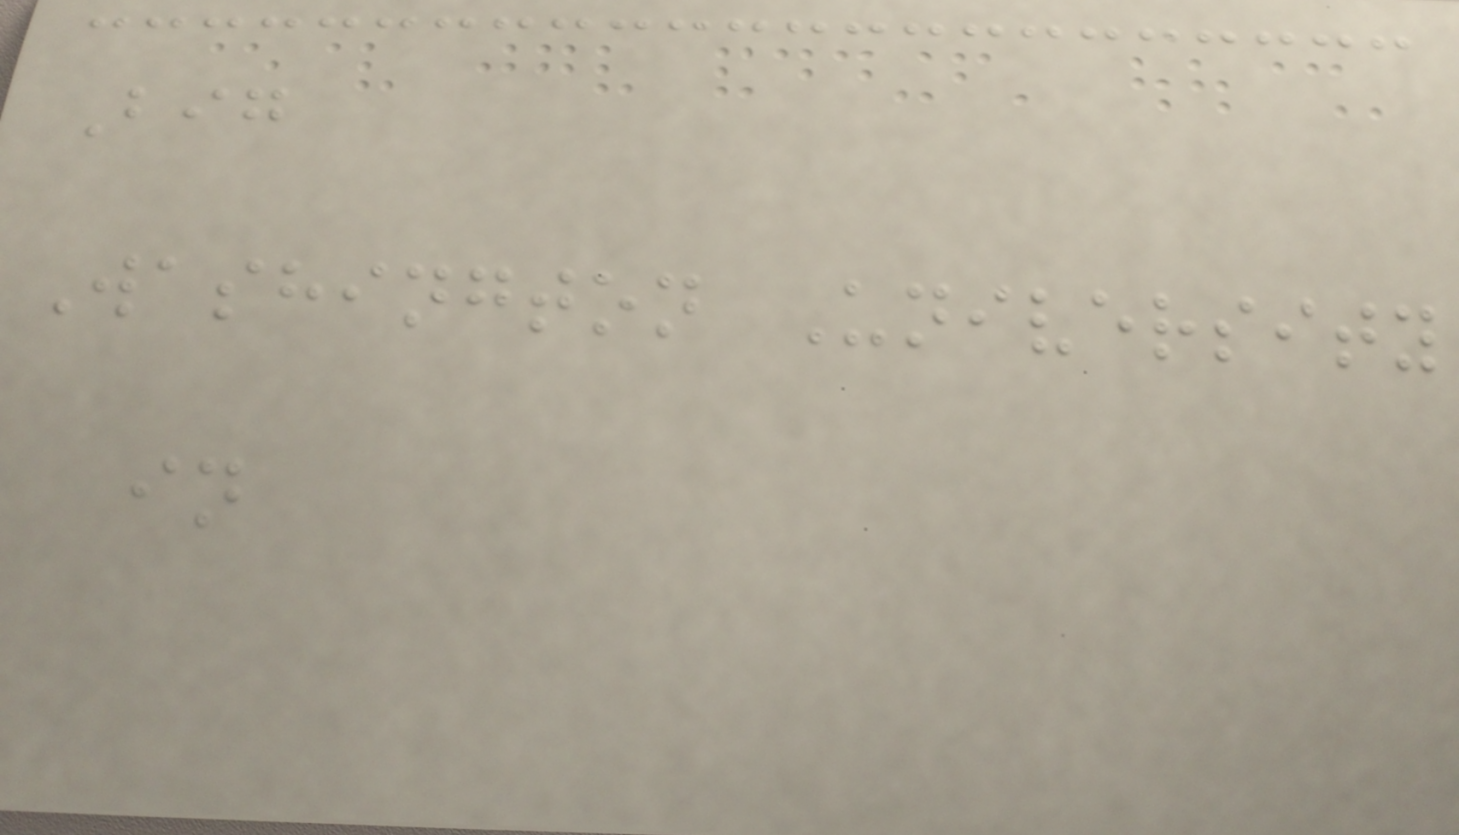Big
Washington University
in
